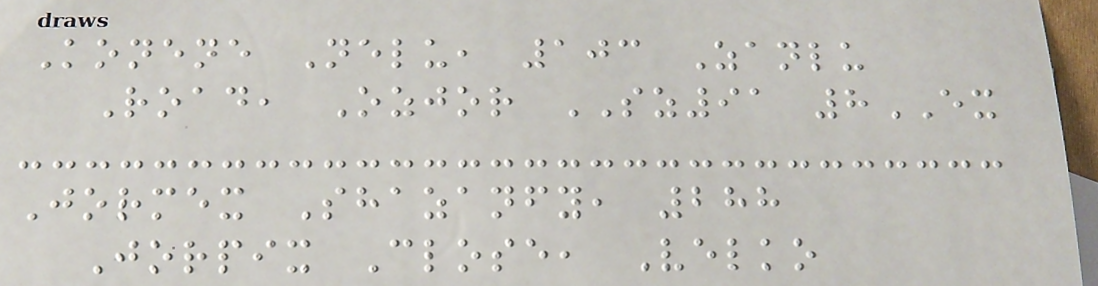Konene Nelu, 103 Zanlu
Road, Ozjor SZ91 8EX
Jormex Shazanfy, 288
Jorpix Close, Velko
